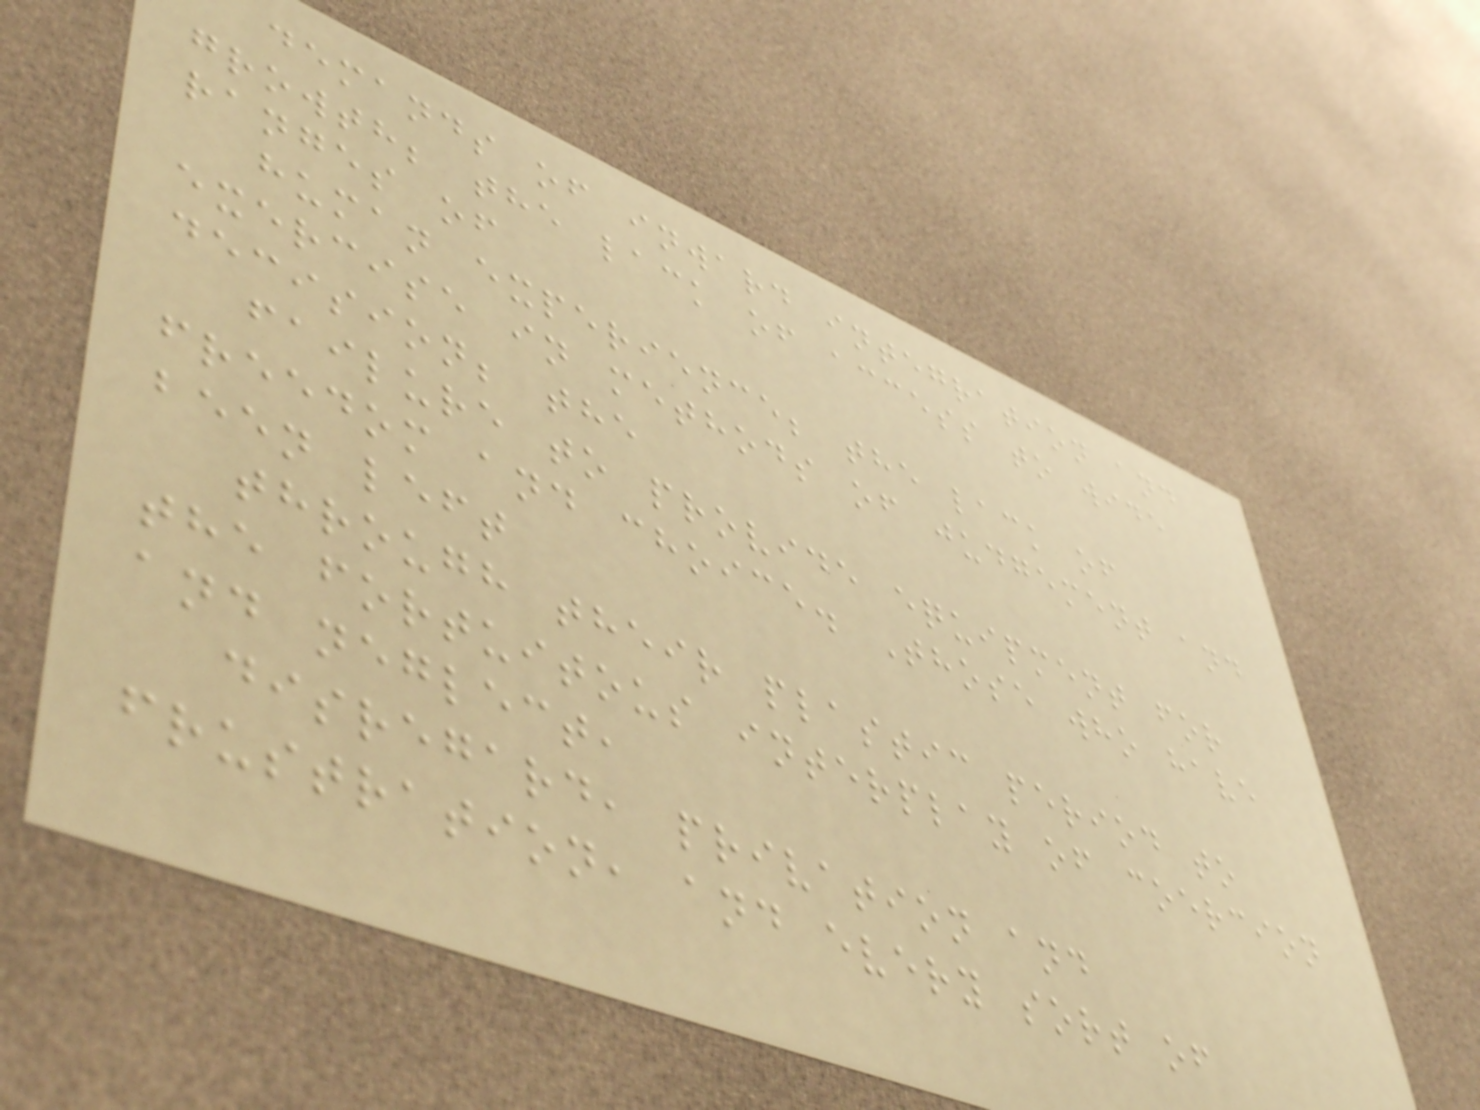demands of inward integration and
growth; the lack of access to wide
ranges of
human experience; the lack of
exercise in methods of judgement and
decision; the
failure to provide equipment for
freedom and choice. Those who have
been left
through their plastic period to
the fortuitous interplay of coercion
and neglect,
disregard, privation and
frustration, and every sort of
